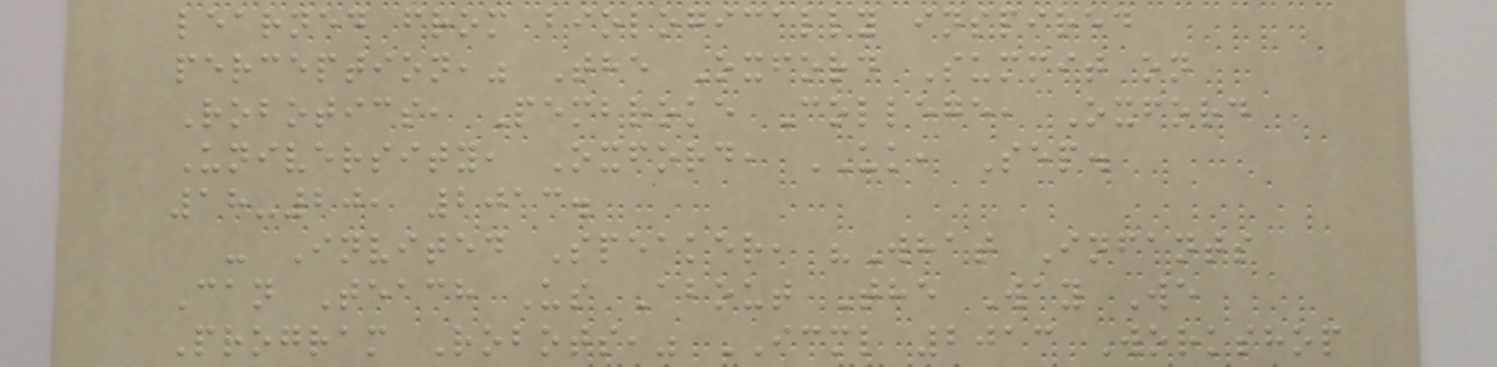learned from biologically inspired
perception," The Oxford Summit on
Robotics, Pembroke College, Oxford
University, Oxford, UK, Sep.
18-20, 2013.
- Invited Speaker, "What Infants
Can Teach Us About The Way We
Program Robots," ICML 2013 Workshop
